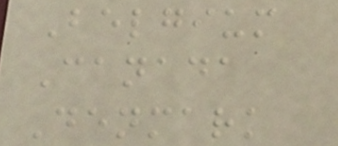Belgium
Canada
Denmark
